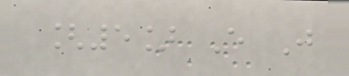[5] E J
